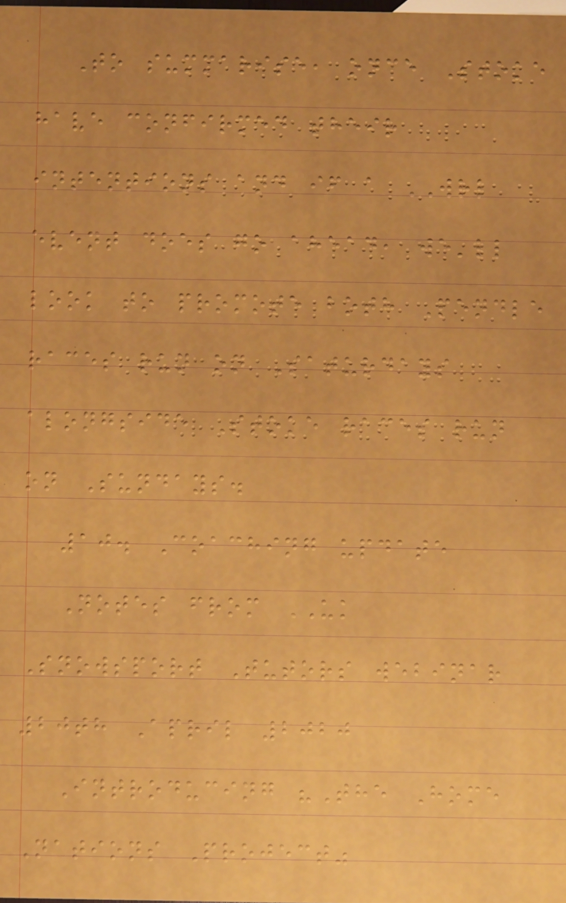To summarise, once Stoke
have confirmed their
intentions and if a WRL
event does go ahead, we'll
look to promote both Pendle
races run on Saturdays
alongside Stoke races run
on Sundays.
10. Coaching update
Notes from UK
Snowsport Tutors webinar
20th April 2020
Introducing "The Home
Nations Project"
